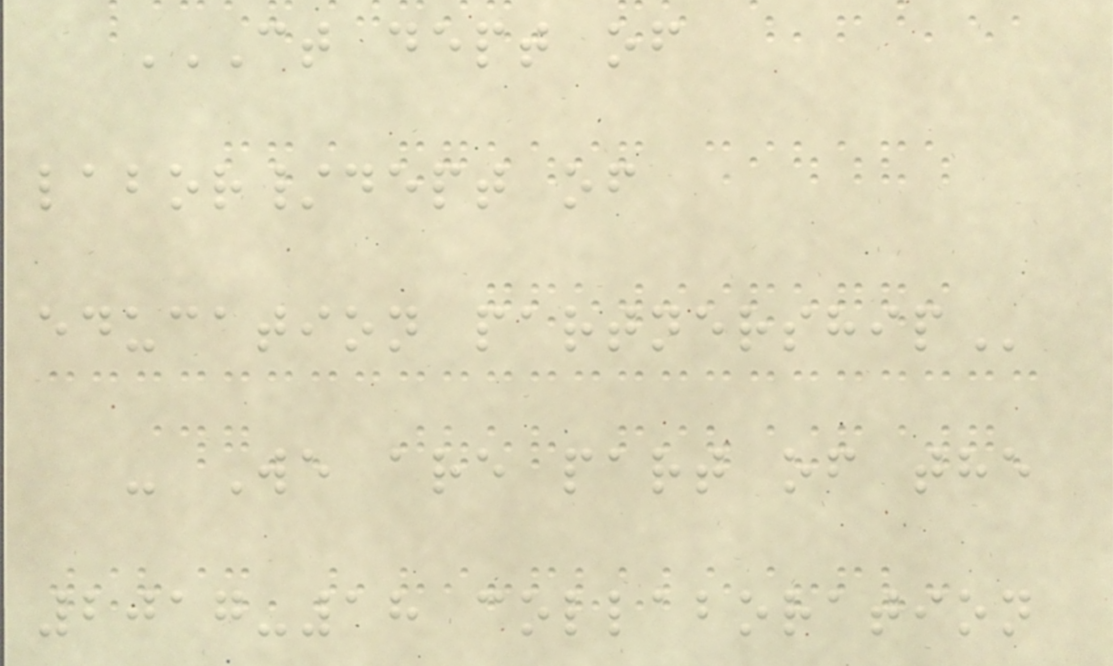CT DEPT OF
LABOR/DEPT OF
EDUCATION PARTNERSHIP
- We are part of the
2017-18 collaboration
